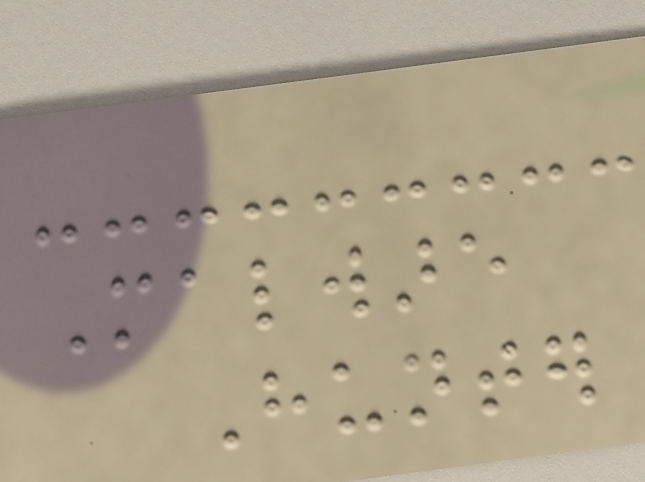Malware
Hunter
